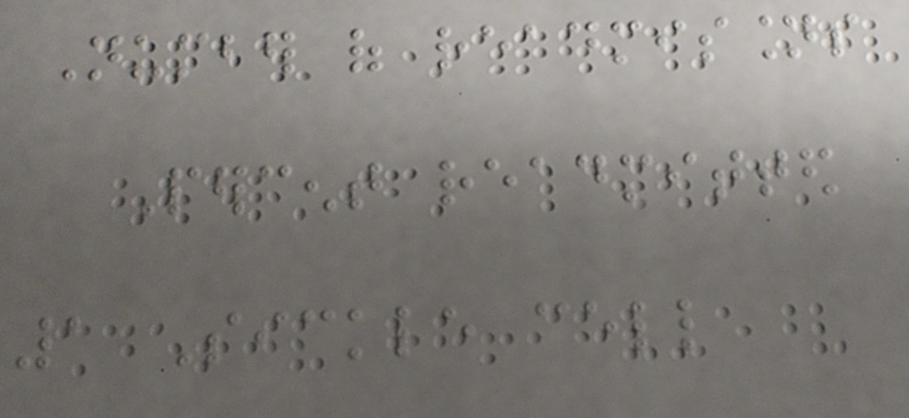Number of readmissions
Percent readmitted
1 Sickle cell
